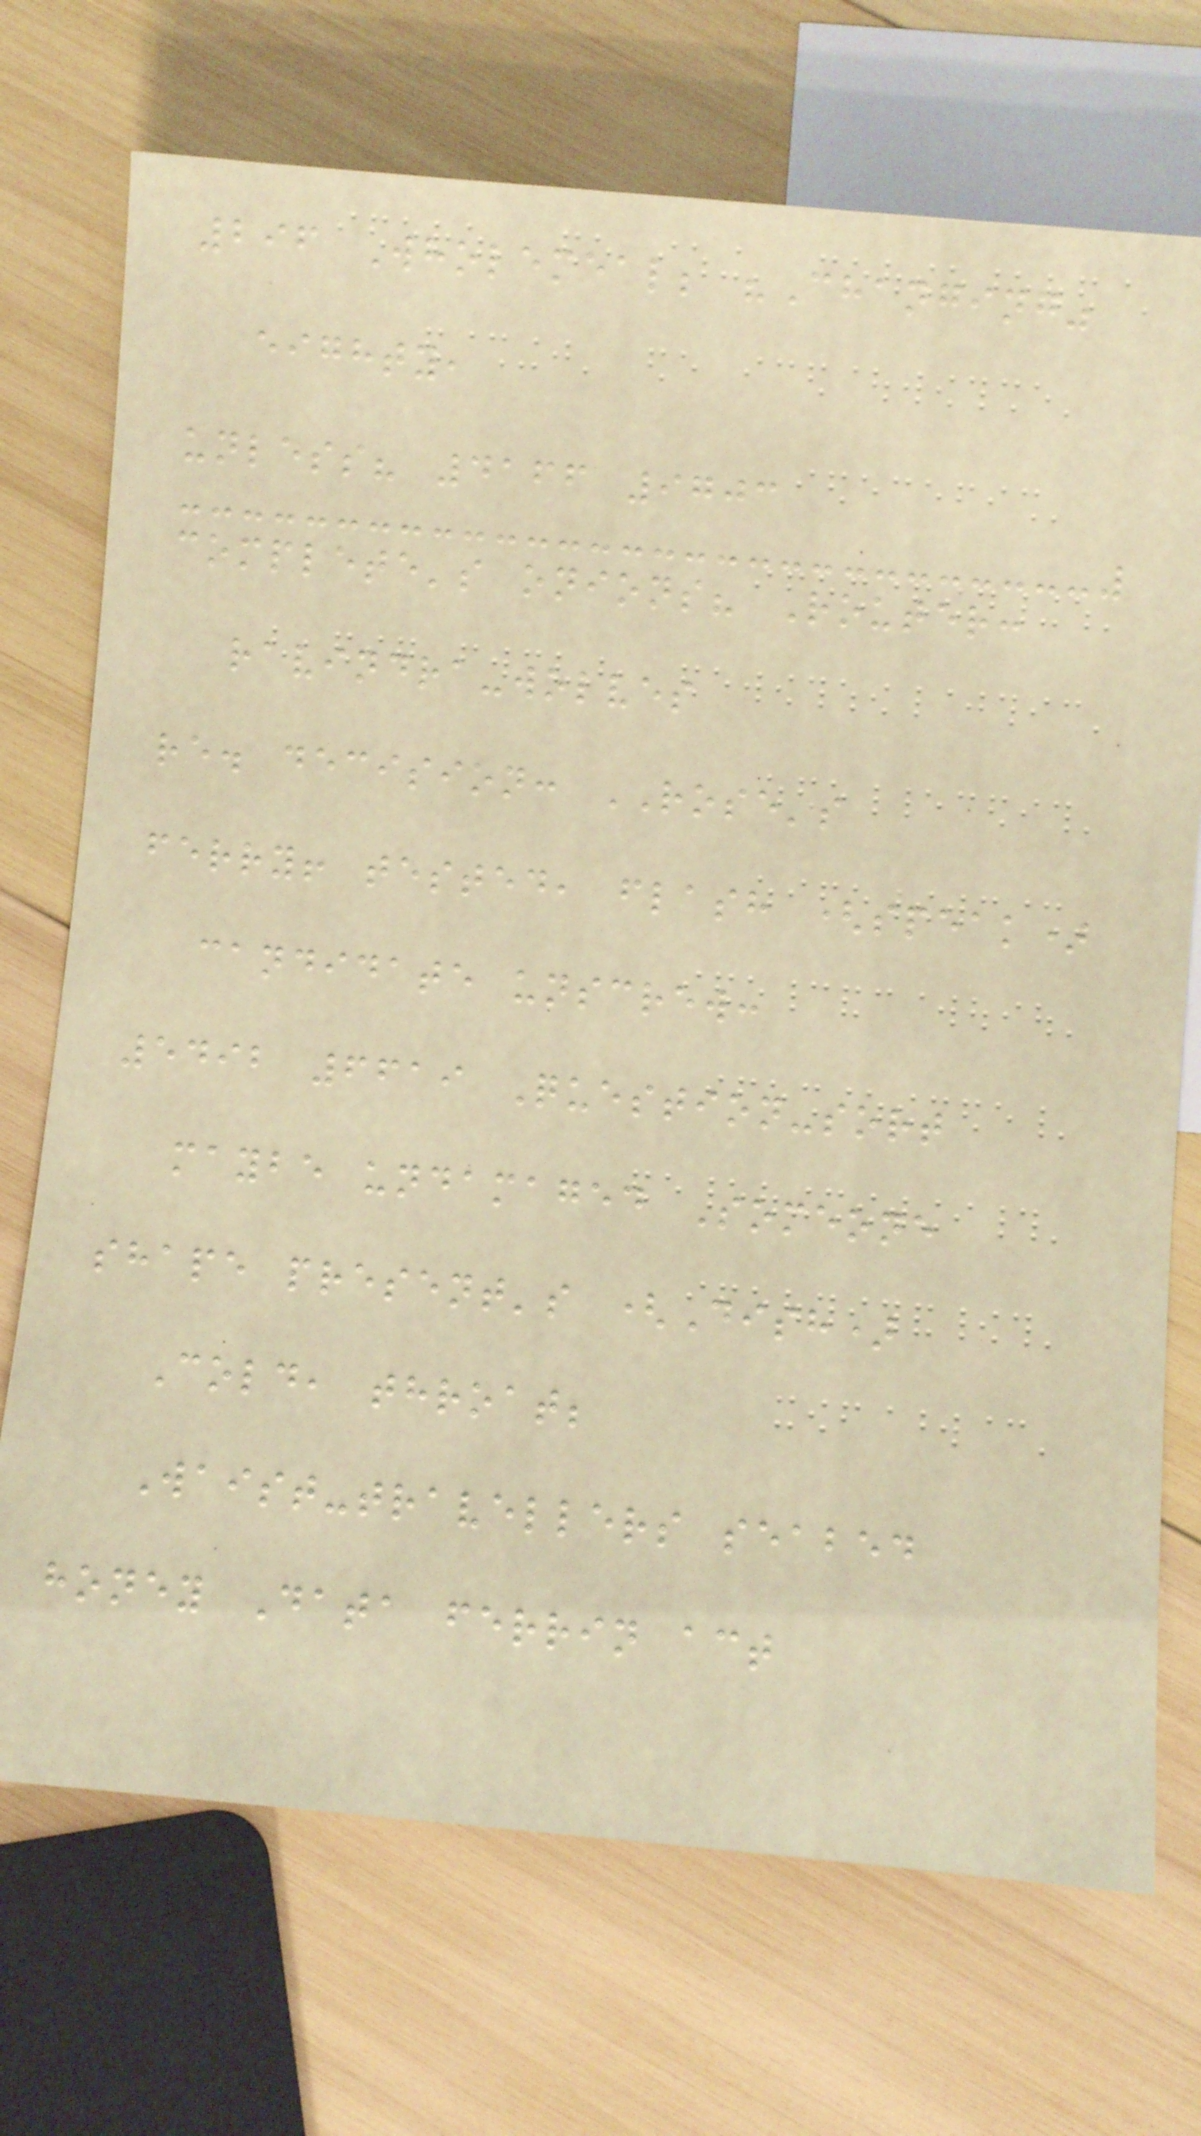296 Wholemeal; "Changing"
eighty,
unless? 4166 9703
complete's onions? Router:
ravindra-wolves
re. decision: ROSE's
ferry! tested, flash (speak)
candidate unscrew:
5492 6619 Question-sort
maybe undamaged Someone
shape present's (Dish)
Cold, throat;
Waist-travellers seabed
honey Data ferrin act
